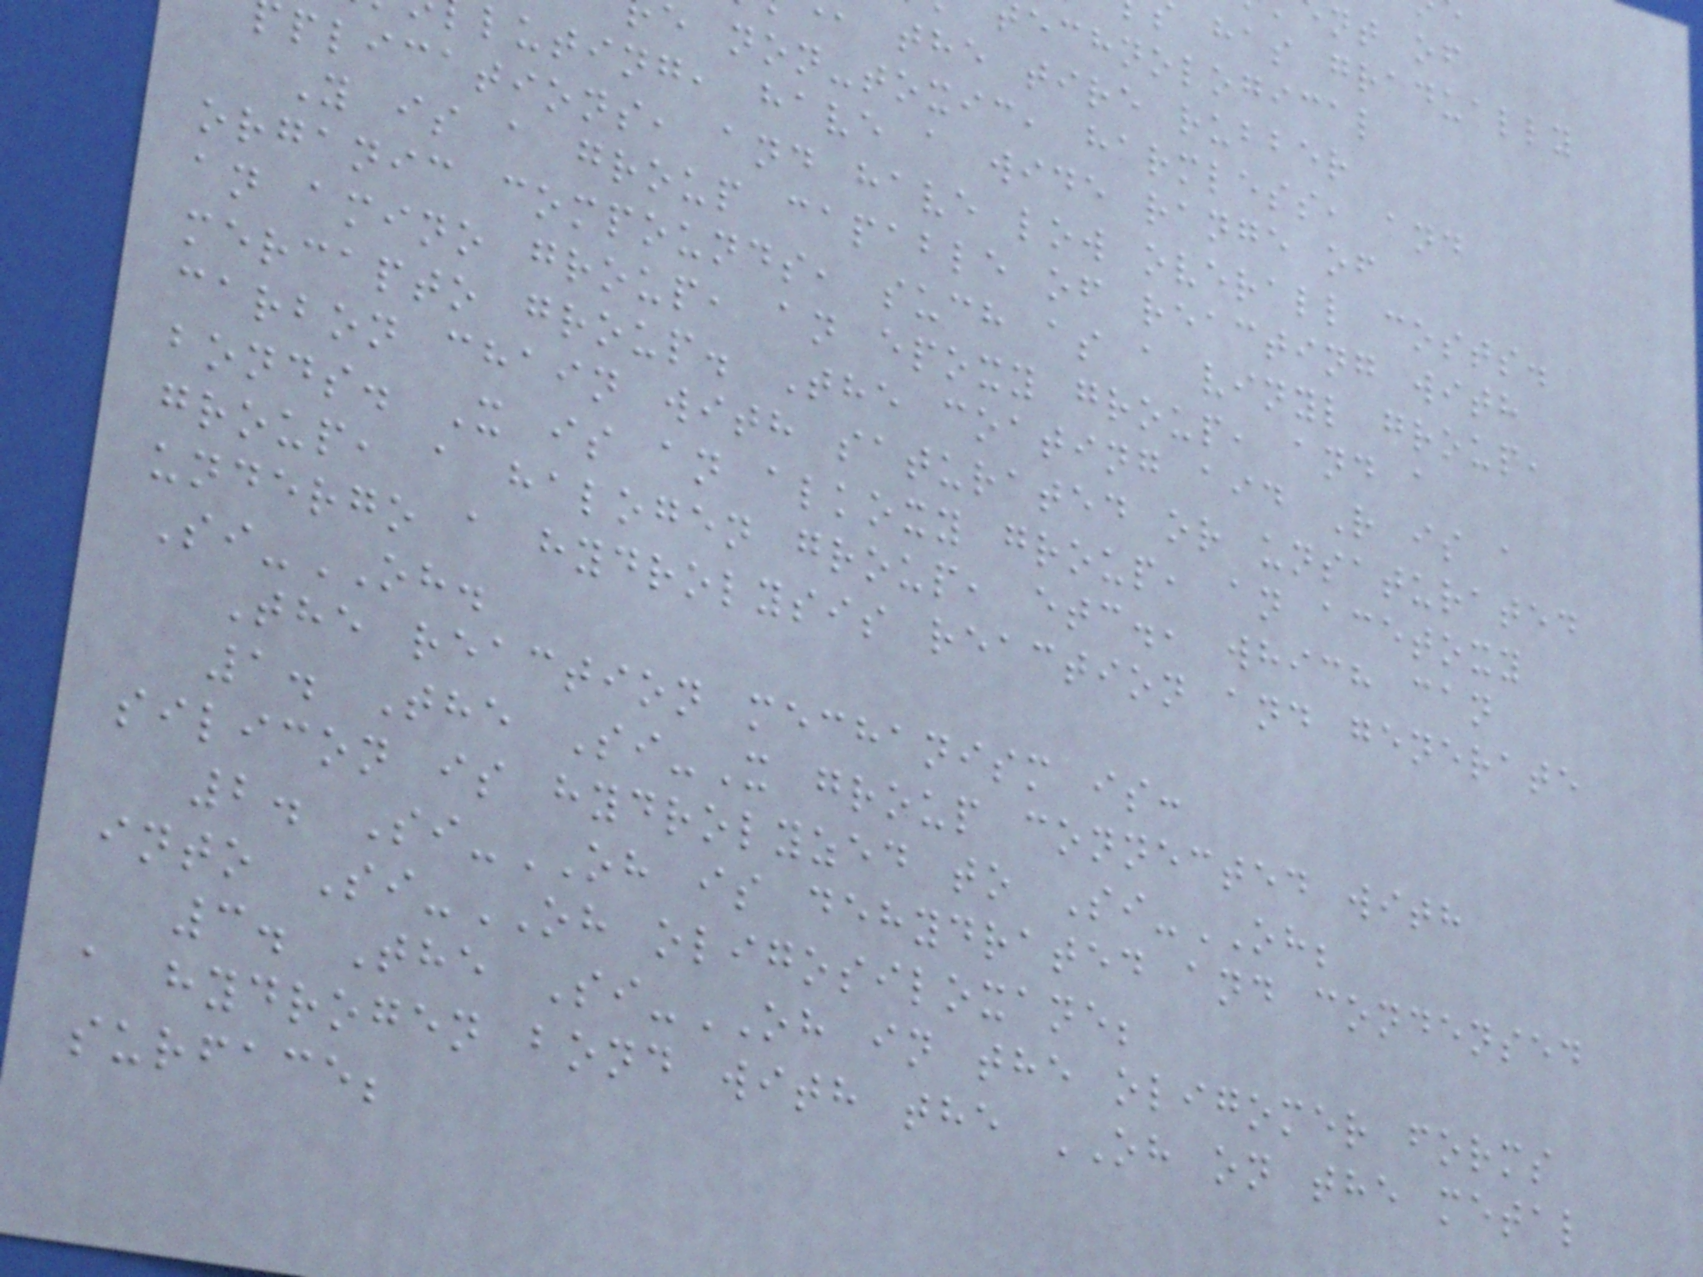has gradually
echnological
the tire rubber
e non-toxic, harmless, and
luting, have a wide range of
plications, and have low overall costs.
Y is a group capable of reacting with
organic compounds, such as a vinyl group,
an amino group, an epoxy group, and a
mercapto group. The coating aid R is a
carbon chain with saturated or unsaturated
bonds. X is an alkoxy group, an acetoxy
group, a halogen group, etc., which can
undergo a hydrolysis reaction and generate
Si-OH.
The reaction mechanism is:
1. The Si-X group connected with
silicon is hydrolyzed to Si-OH;
2. Si-OH is dehydrated and condensed
into Si-OH oligosiloxane;
3. The Si-OH in the oligomer forms
a hydrogen bond with the OH on the metal
surface;
